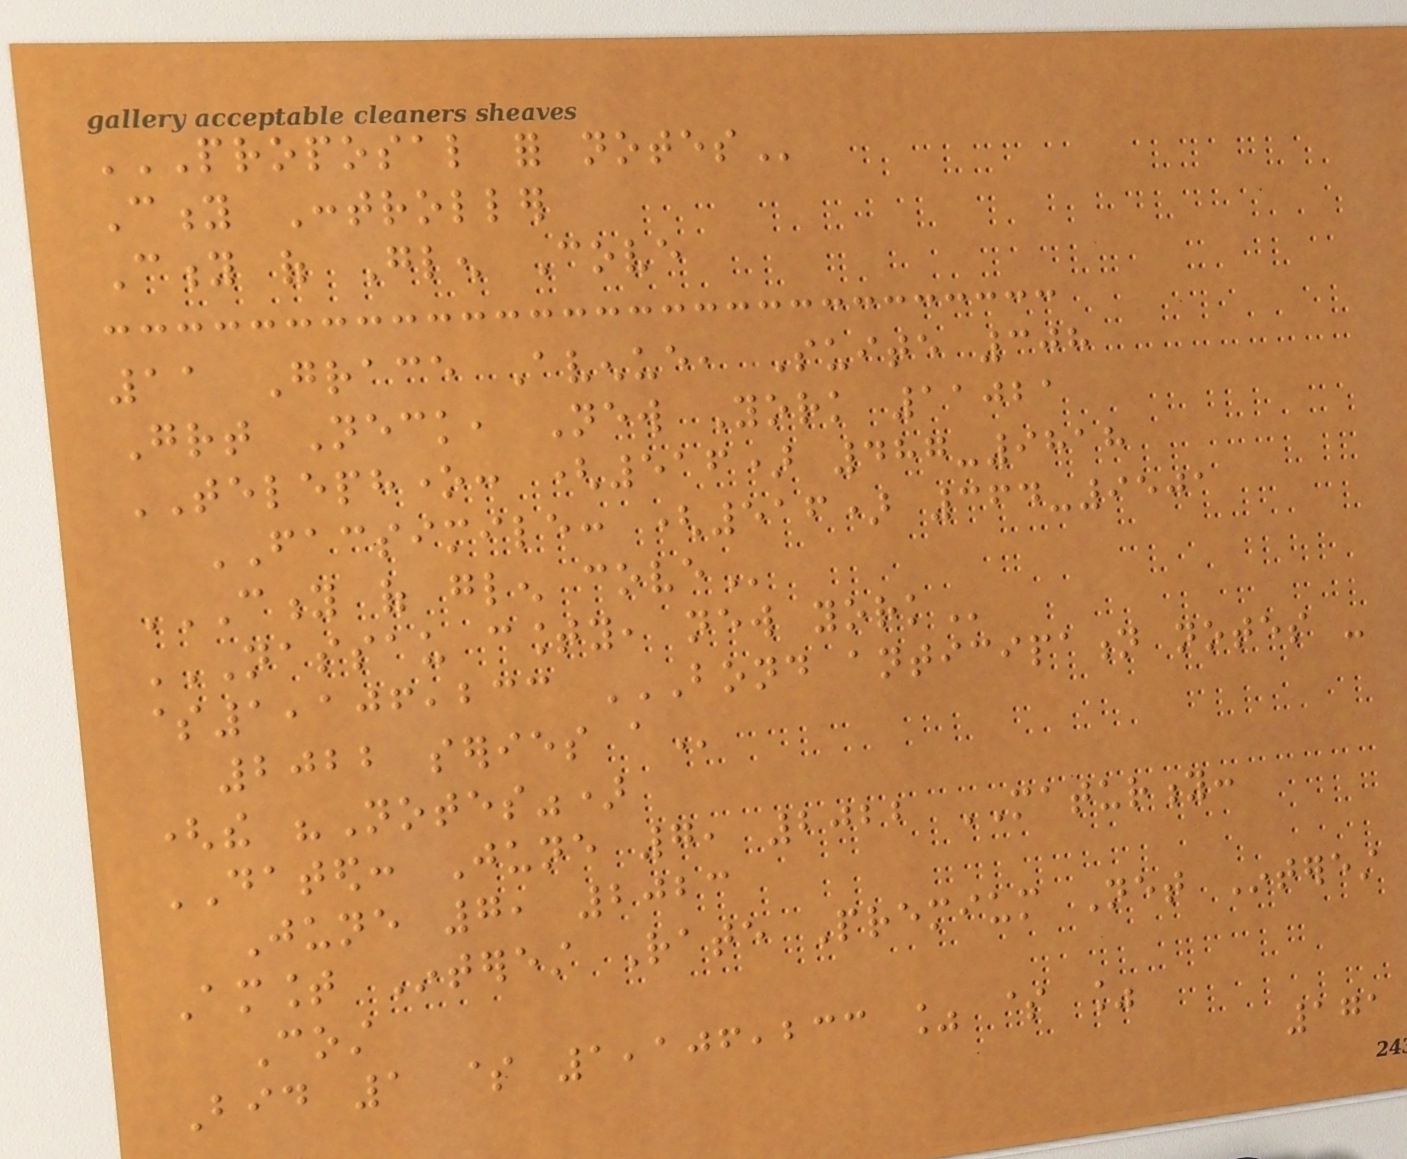PROPOSAL FOR NOTES
City Controller
City of Glen Cove
11 Grace Avenue, Suite 308
Great Neck, New York 11021
TELEPHONE: (516) 487-9818
FACSIMILE: (516) 364-9501
CITY OF GLEN COVE
NASSAU COUNTY, NEW YORK
$1,106,233 BOND ANTICIPATION NOTES -
2022 SERIES A
(the "Notes")
DATED: June 7, 2022 MATURITY:
June 7, 2023
Amount Interest Rate Premium Net Interest
Cost
Bid 1 $ 1,106,233 % $ %
171
